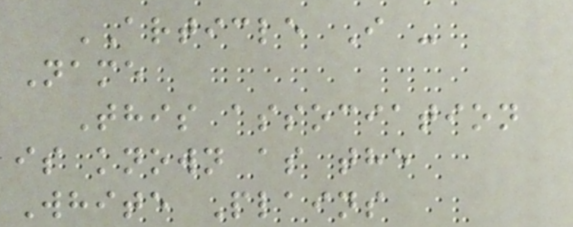ARTICLE I -
Name
This association
is known as the
White Plains
